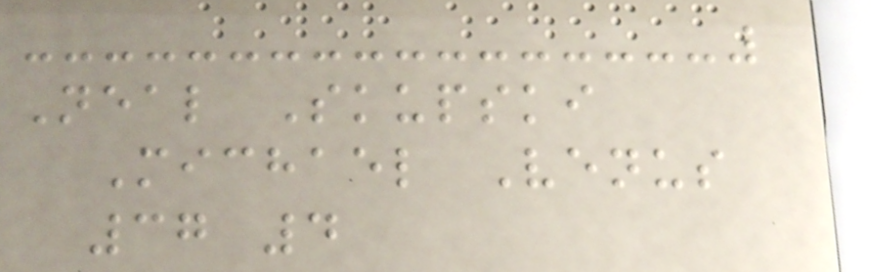Neal Skupski
Michael Venus
37 4
